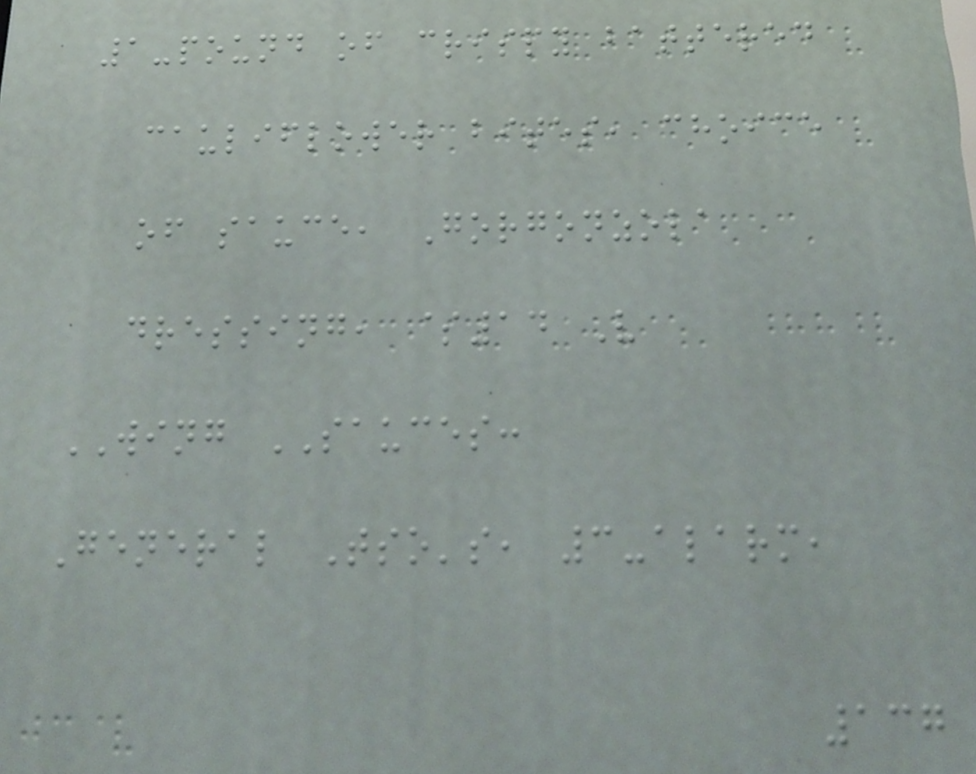1-pound of crispy battered
cauliflower bites, choice
of sauce, Gorgonzola
dressing, $14 V
WING SAUCES:
General Tso's, 3-alarm,
137
